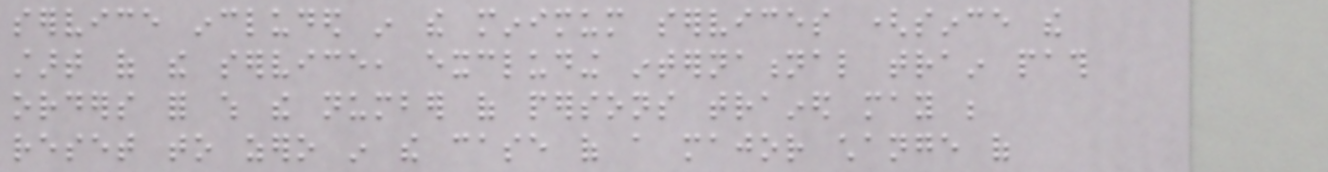service included in the minimum services (since the
start of the service, excluding international train path
orders for which the number of persons trained may be
reset to zero in the case of a major change of
